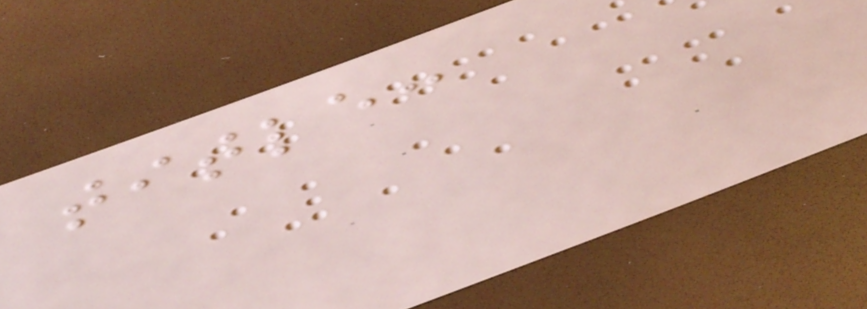title:
